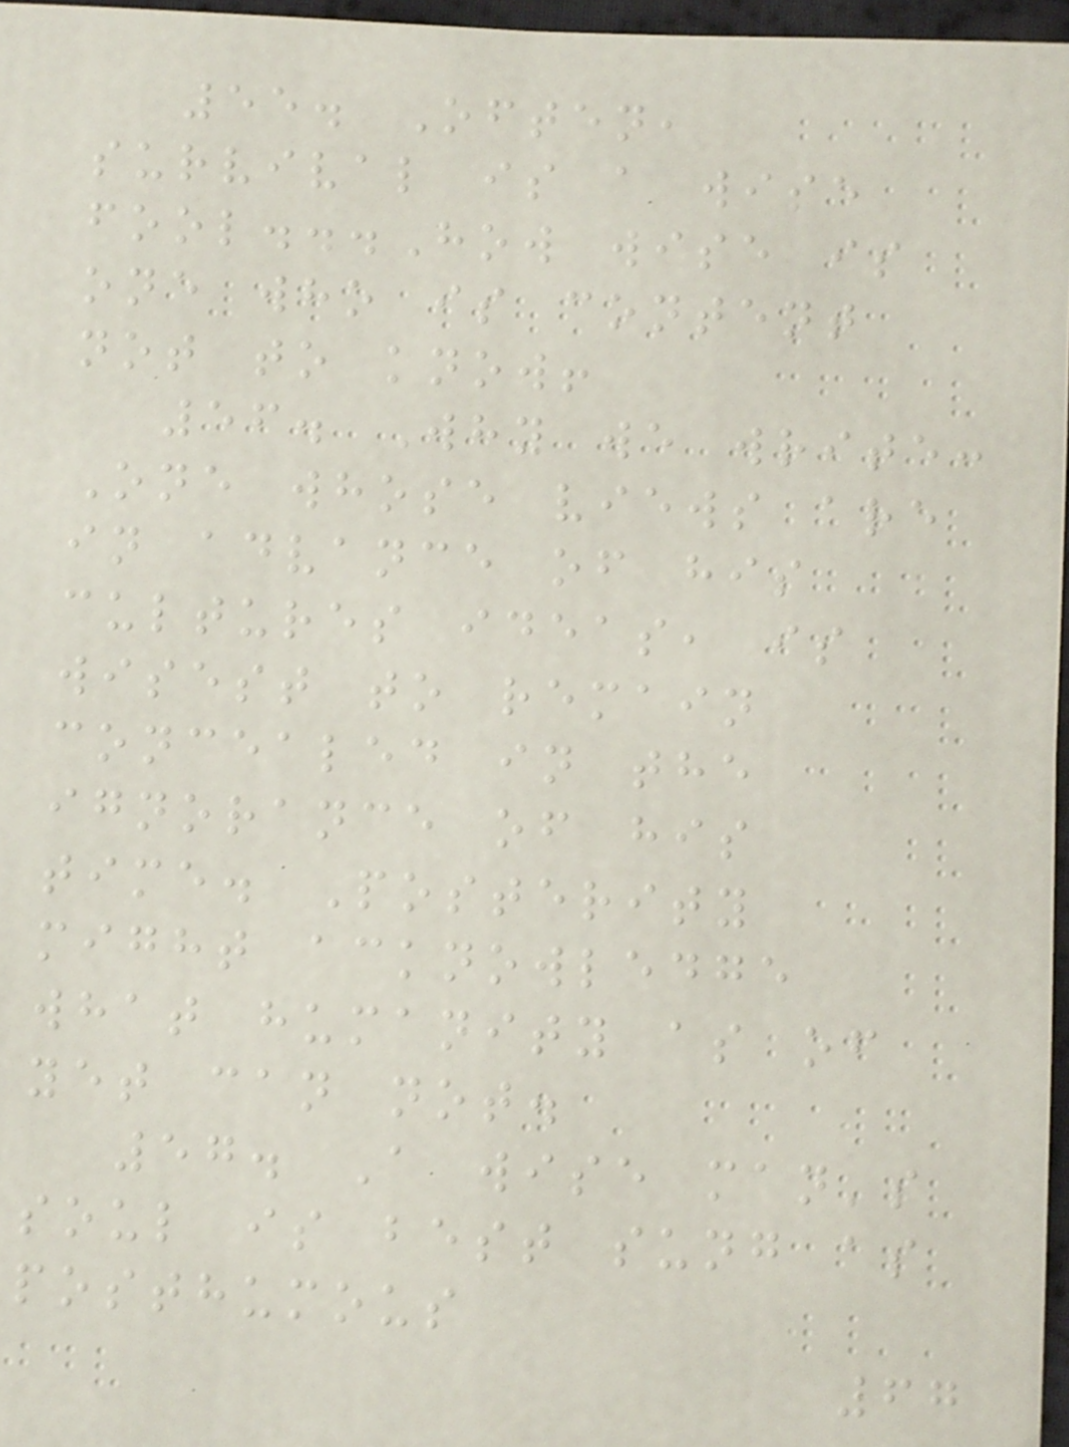55. Often,
survival is a wise
fool...How wise is
one who is content
not to know!
56. Why we write:
One whose views are
in advance of his
cultures ideas, is
wisest to remain
concealed in the
ignorance of his
time. Posterity
might acknowledge
what humanity as of
yet can not.
57. A wise man's
soul is best sung as
posthumous
67
